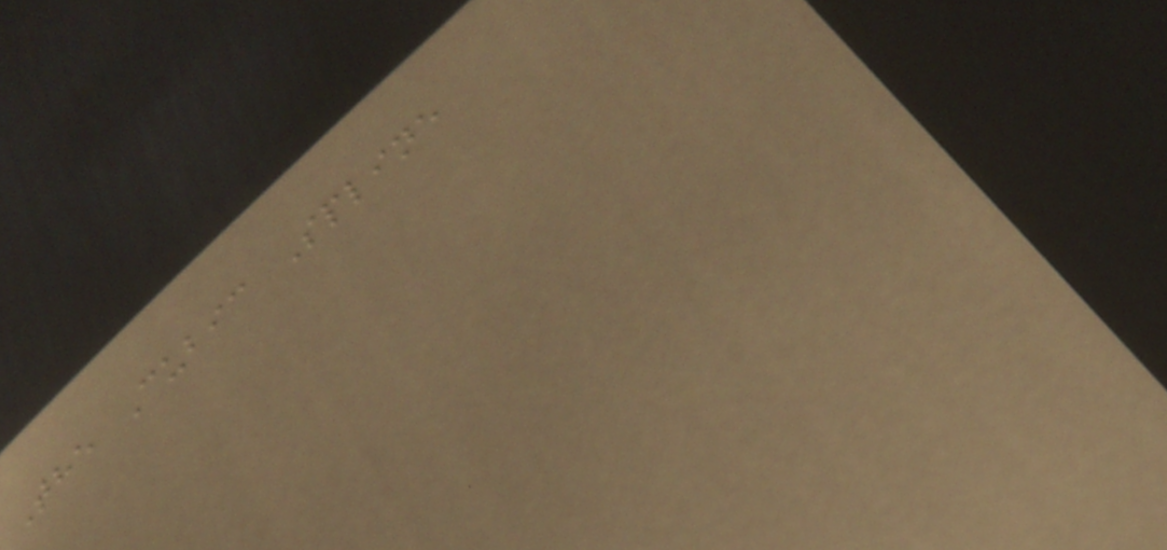The Cubic Spline
